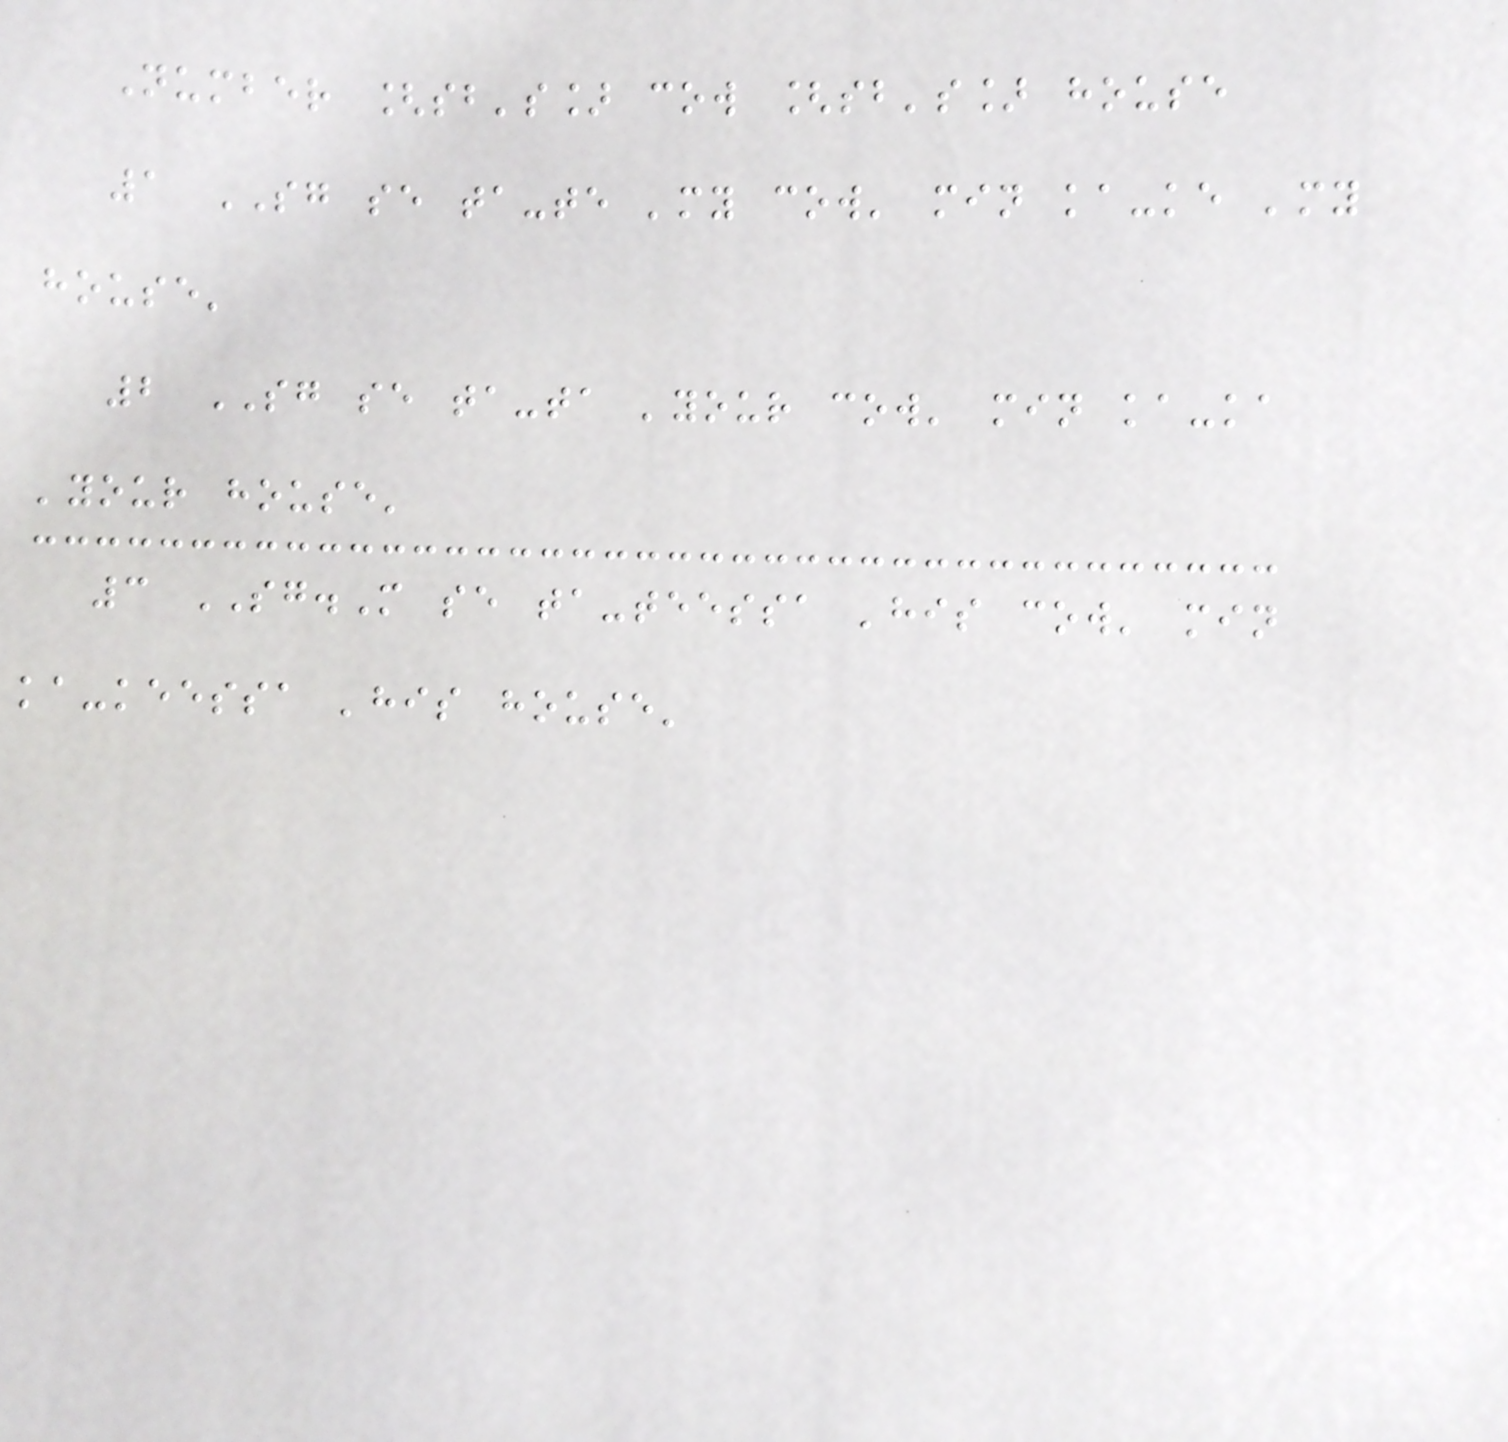Number [sb's] cow [sb's] house
1 SG se ta-te 'my cow' min ka-ke 'my
house'
2 SG se ta-ta 'your cow' min ka-ka
'your house'
3 SG.M se ta-teessa 'his cow' min
ka-keessa 'his house'
